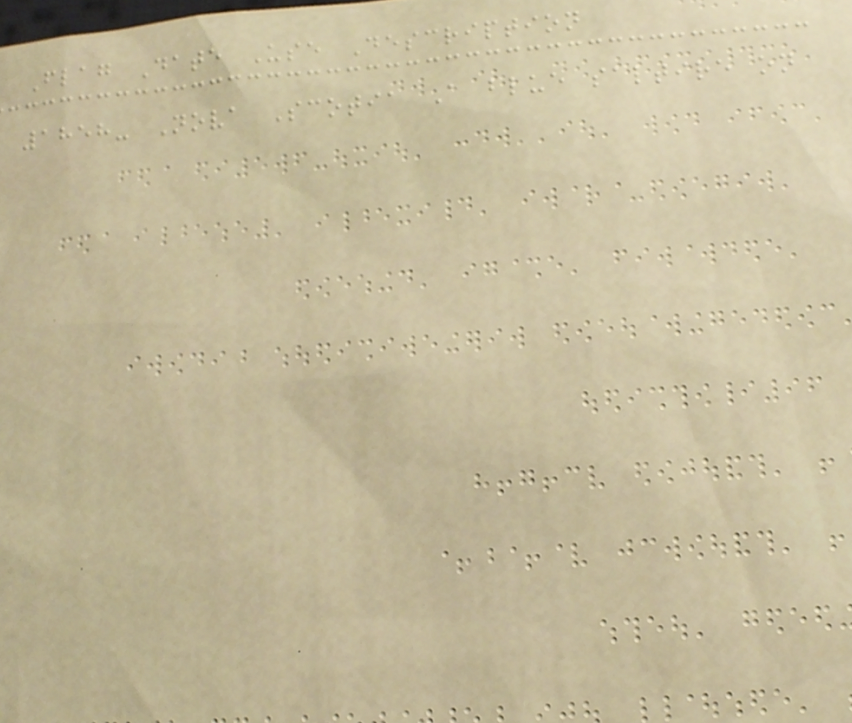Flag Date Use Description
1858- Nova Scotia A blue saltire on
